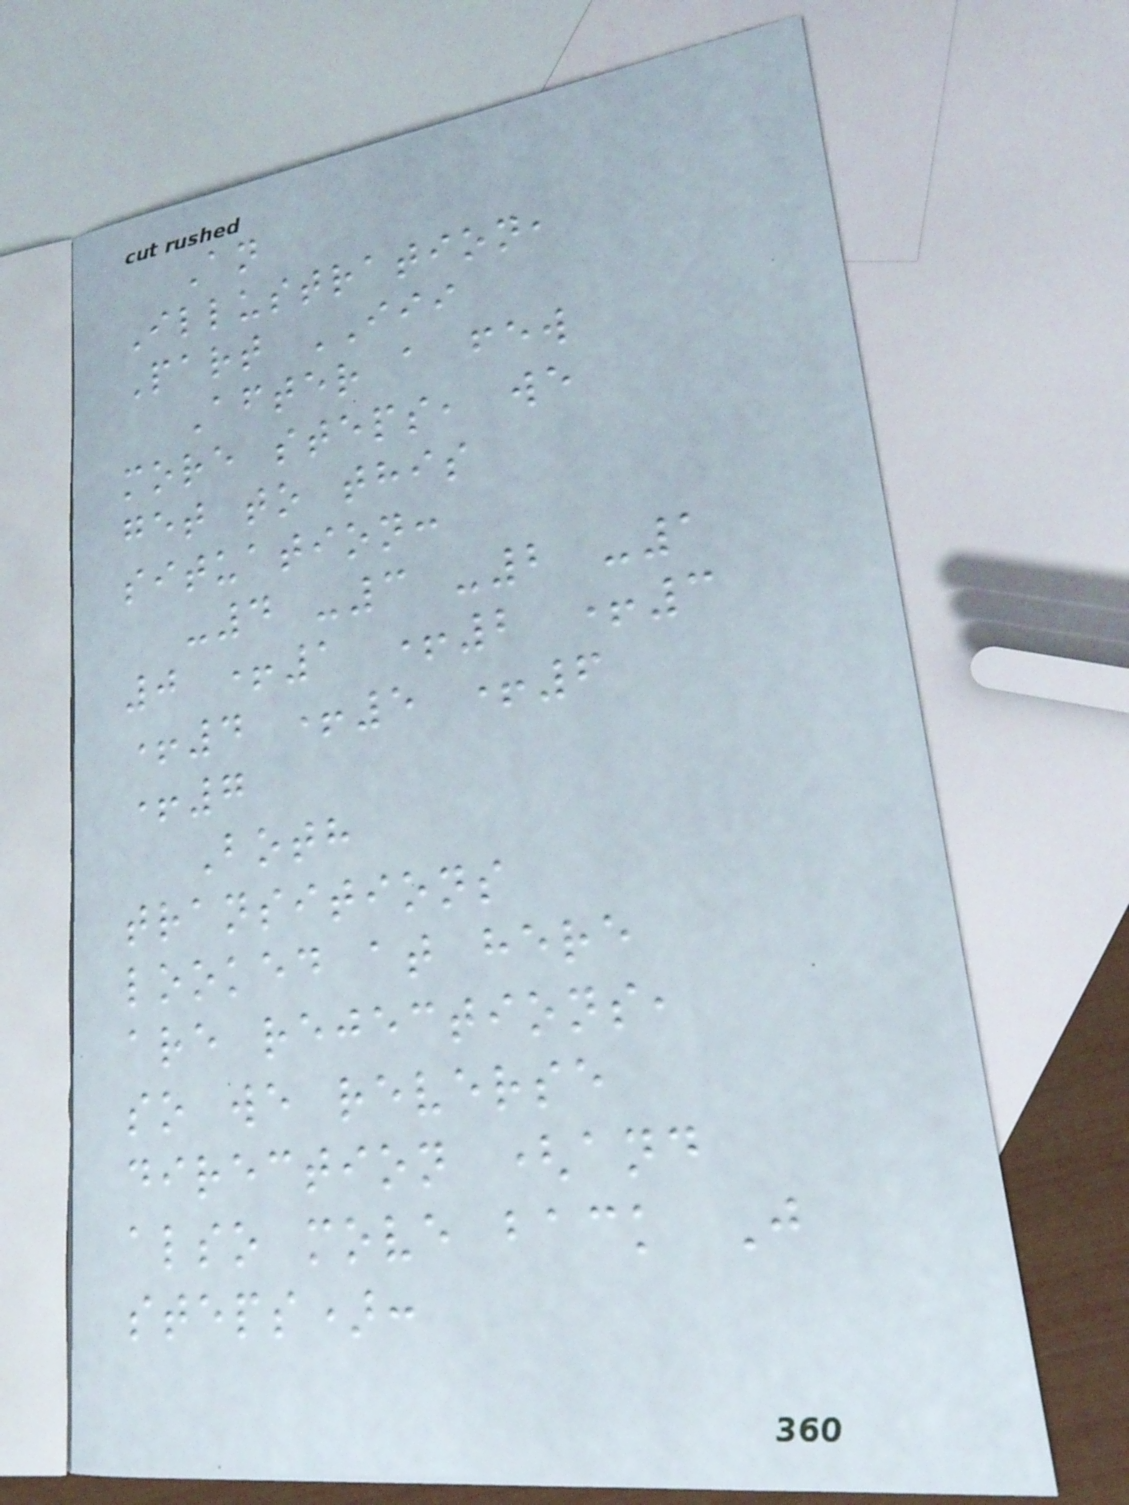An
Illustration,
Part III
After a few
more steps, we
get to this
situation:
-4 -3 -2 -1
0 +1 +2 +3
+4 +5 +6
+7
Both
transitions
looked at here
are rejections,
so we reverse
direction (and
also move back J
steps):
